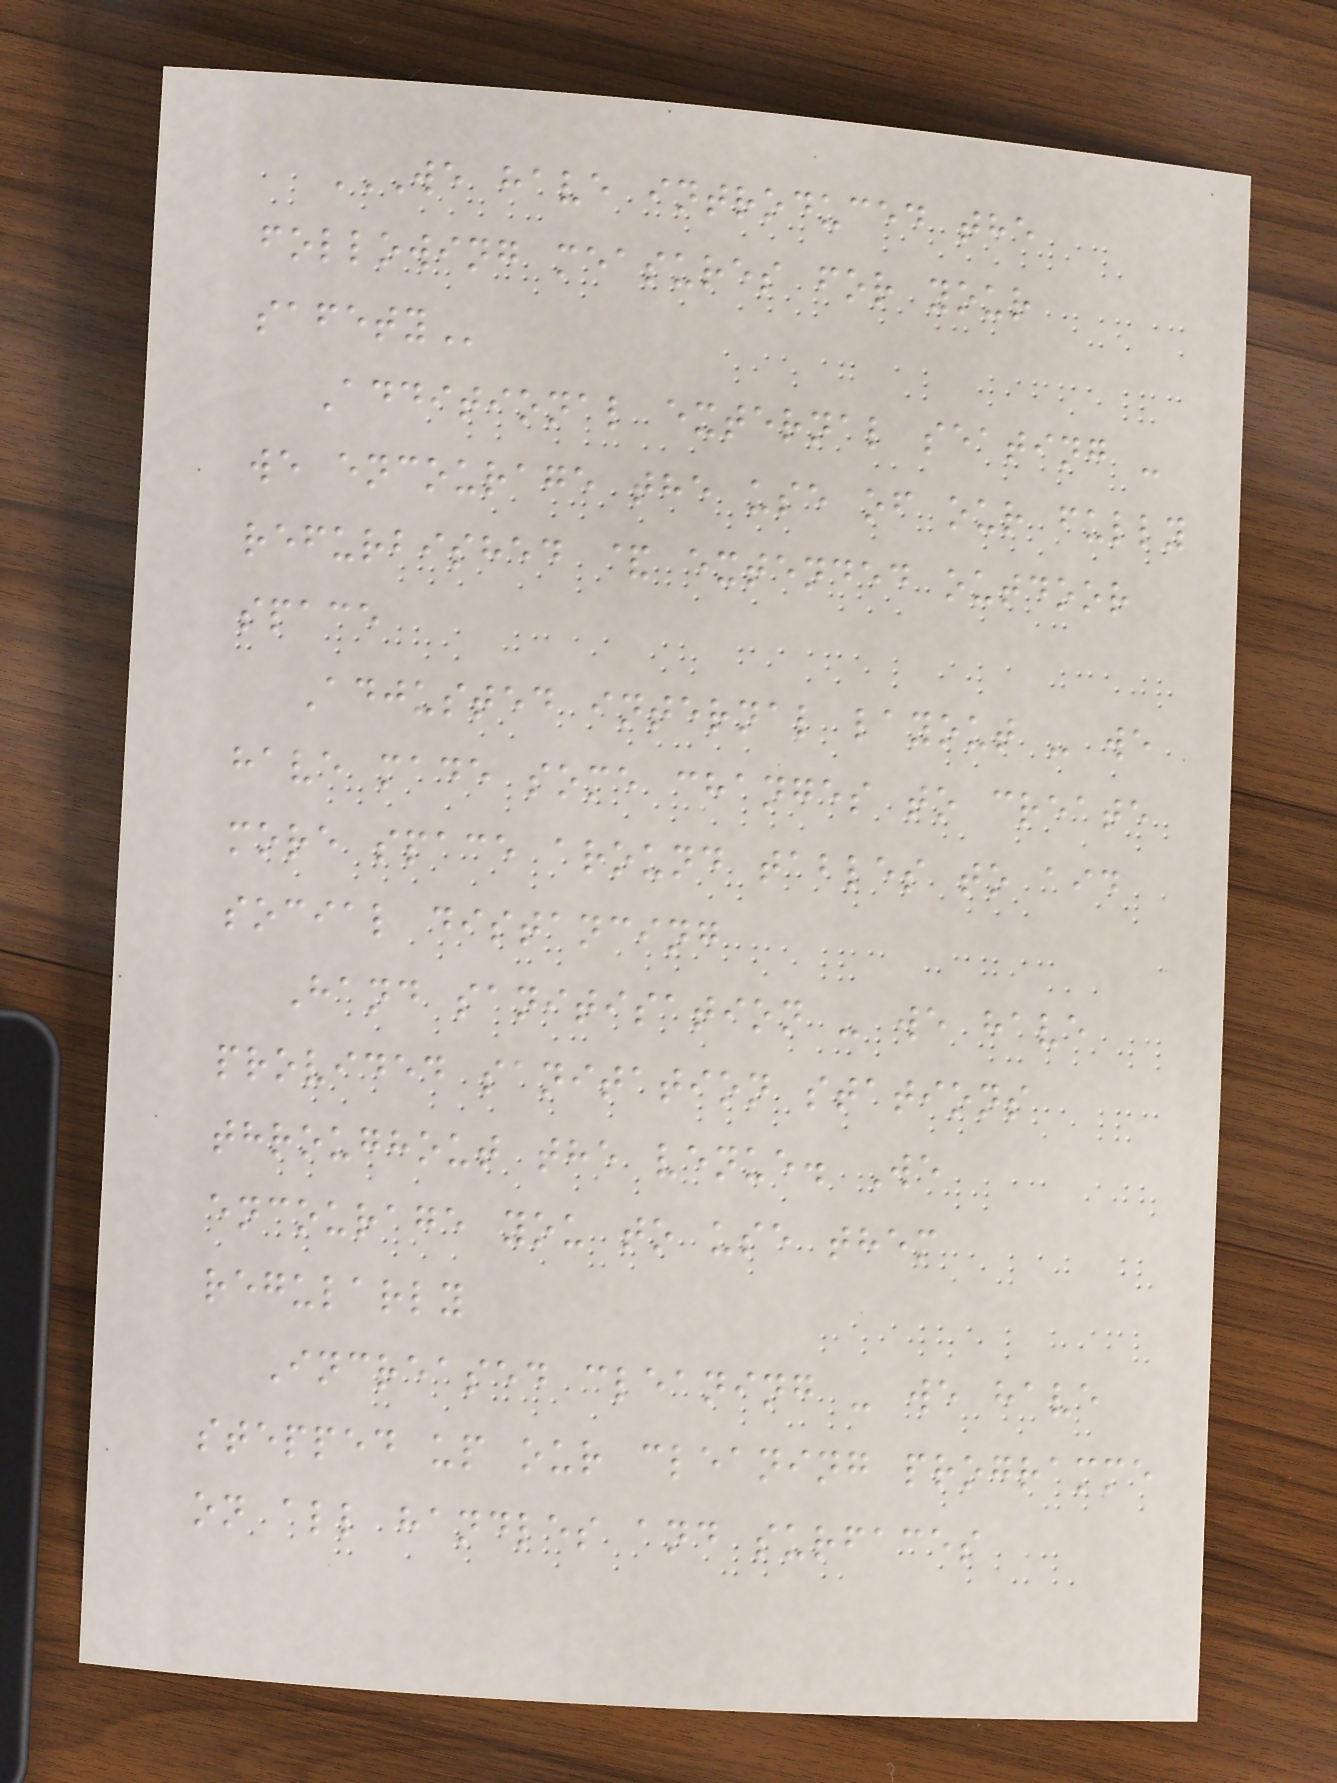WE HAVE INTRODUCED THE
FOLLOWING MEASURES FOR YOUR
SAFETY
Additional external seating -
we encourage the use of our fully
refurbished & extended outdoor
space
Adjusted internal layout - we
have made some changes to create
more space around tables to aid
social distancing
Hand sanitisation - we have
provided sanitation stations
throughout the venue. We
encourage you to use them
regularly
Increased cleaning - we have
stepped up our cleaning programme
on all handles and surfaces
